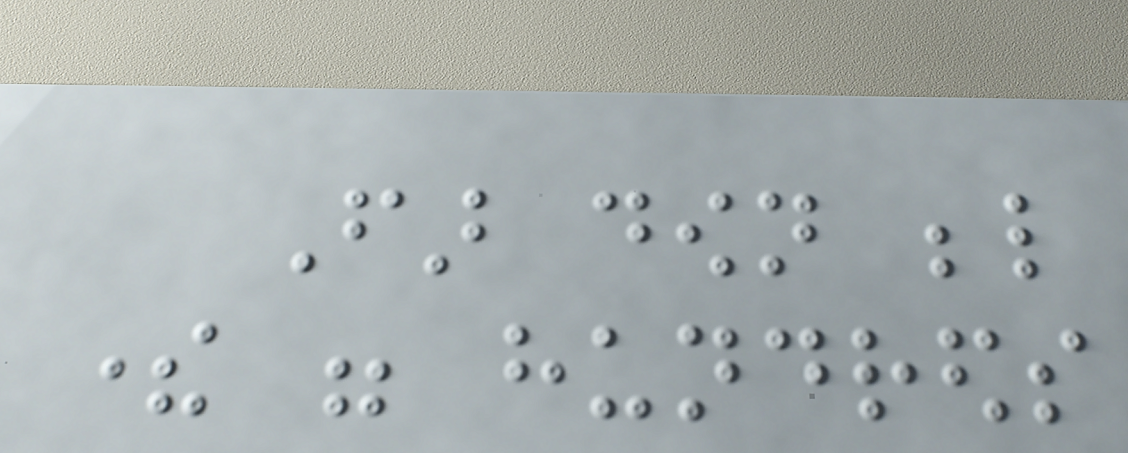Far down below
there were hundreds
